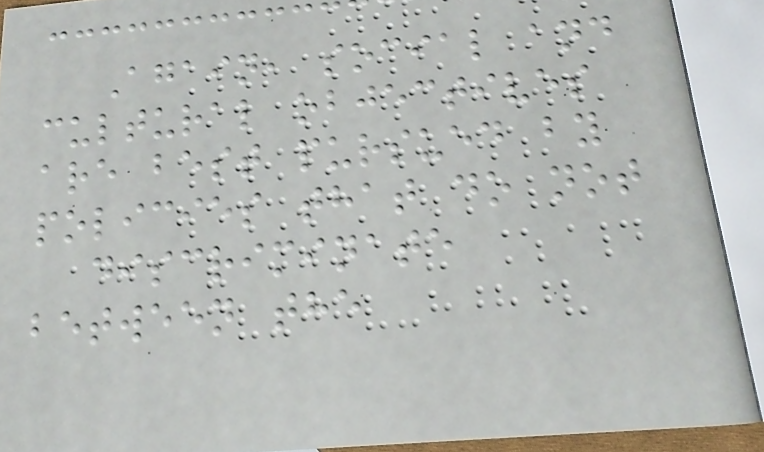Again, social and
cultural objectives
are best pursued by
policies that do not
discriminate
between the
